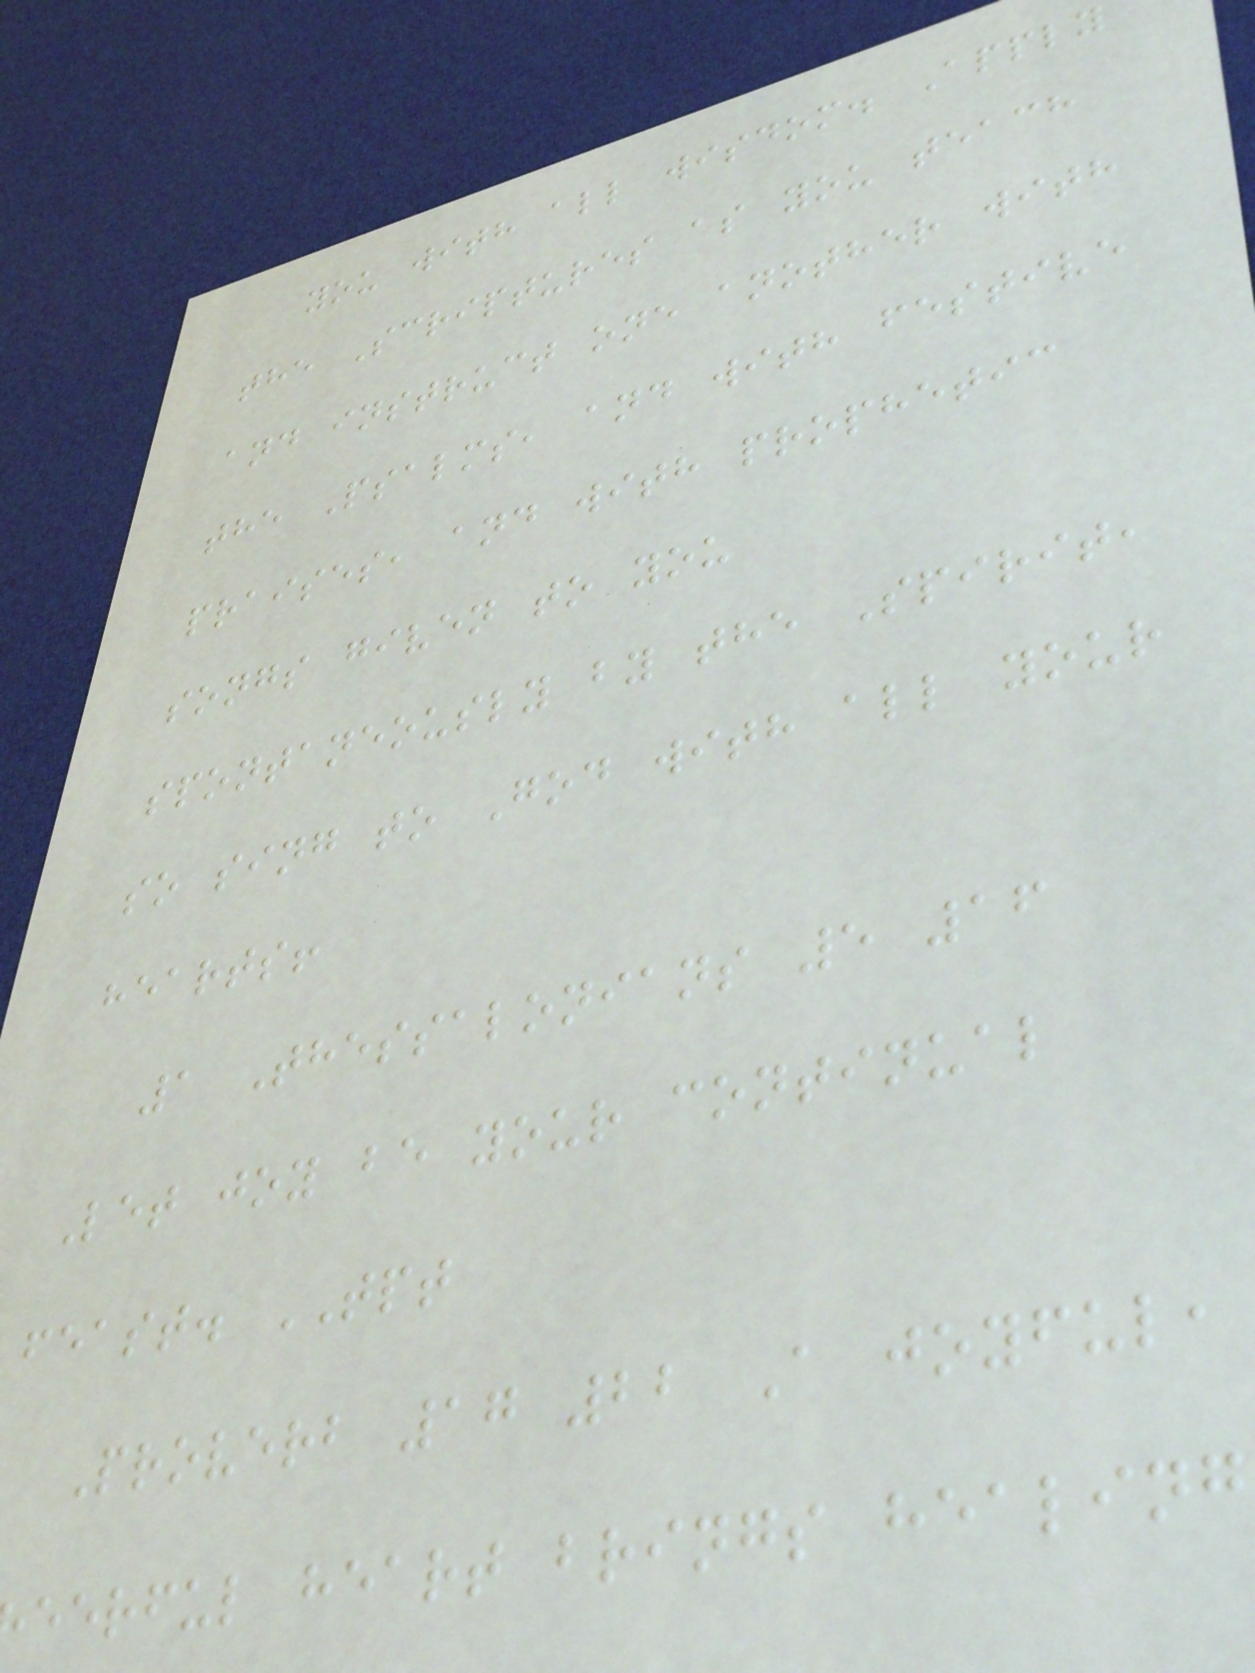you with all wisdom. Apply
the Scriptures as you teach
and instruct one another with
the Psalms, and with festive
praises, and with prophetic
songs given to you
spontaneously by the Spirit,
so sing to God with all your
hearts!
1 Thessalonians 5 16
Let joy be your continual
feast. TPT
Proverb 17 22 A joyful,
eerful heart brings healing
